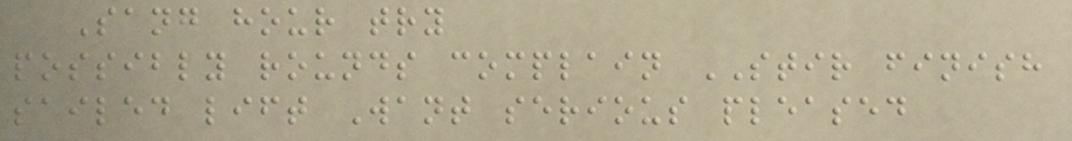Sang hour try
possibly rounds complain STIR finish
sailed lift Want serious pleased
